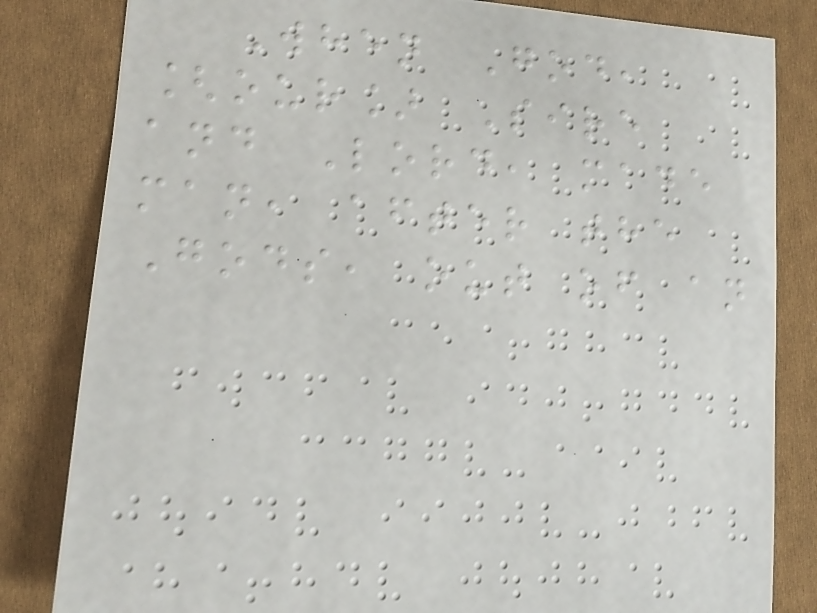When God,
[our] Sire
and Lord, made
man, after the
Gods, out of an
